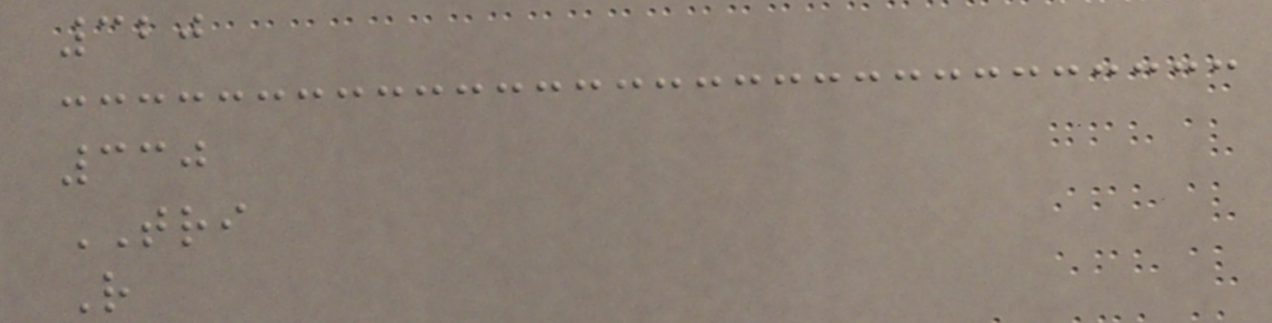320
330
TRI
R
